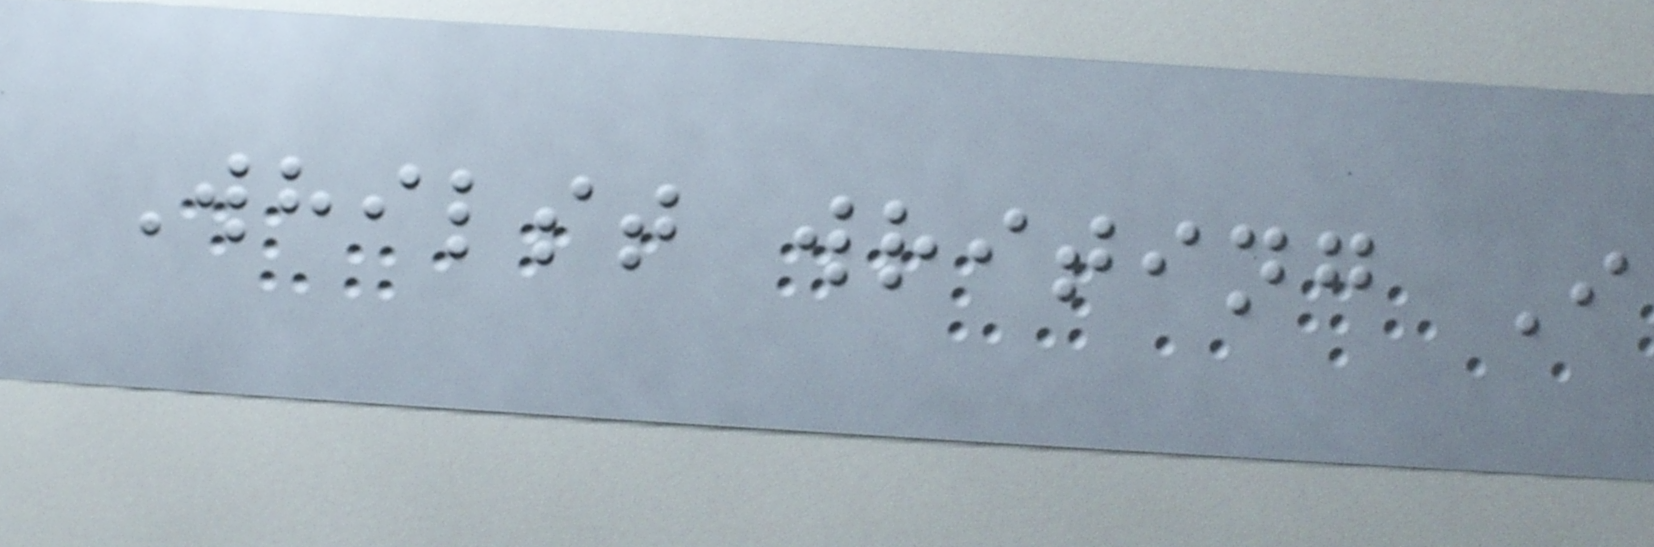Whilst writing I
